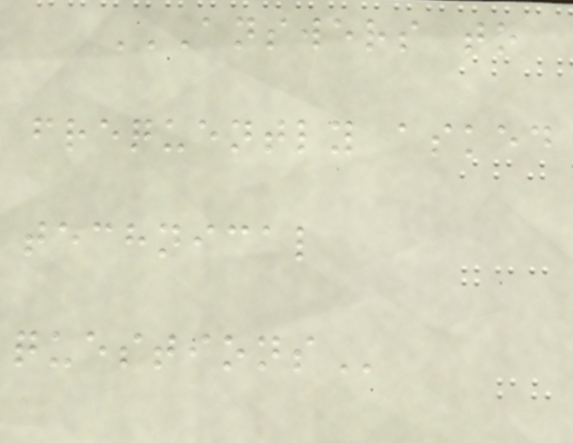ANSWERS TO
FREQUENTLY ASKED
TECHNICAL
QUESTIONS
